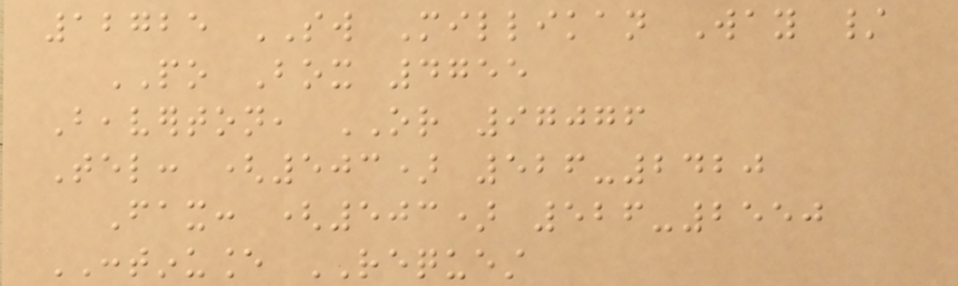12725 SW Millikan Way /
PO Box 4755
Beaverton, OR 97076
Tel: (503) 526-2420
Fax: (503) 526-2550
CONTINUANCE REQUEST
